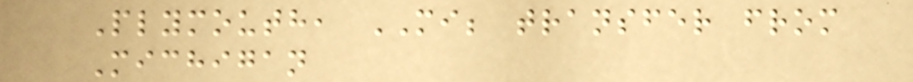Plymouth, MI; transfer from
Michigan
